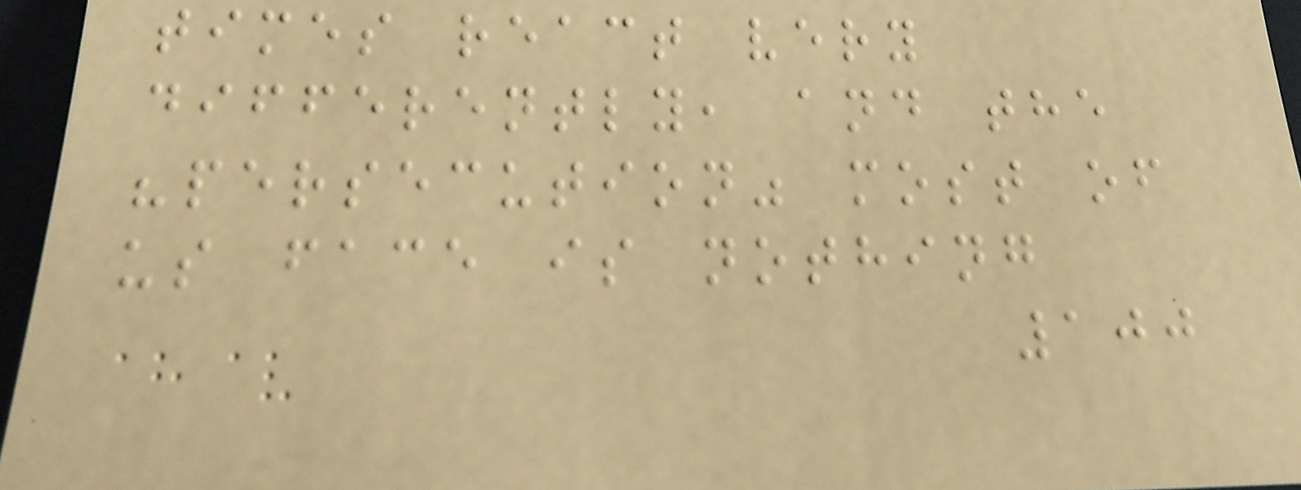times react very
differently, and the
"persecution" most of
us face is nothing
100
